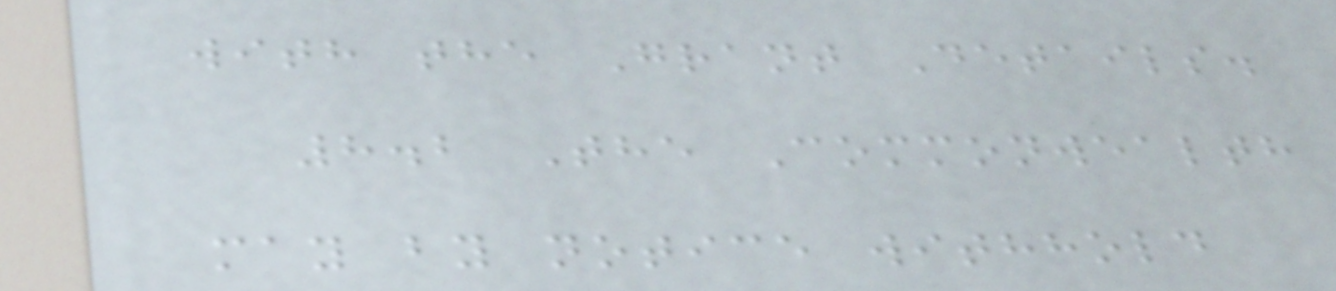with the Grant Details.
8.2 The Commonwealth
may by notice withhold
